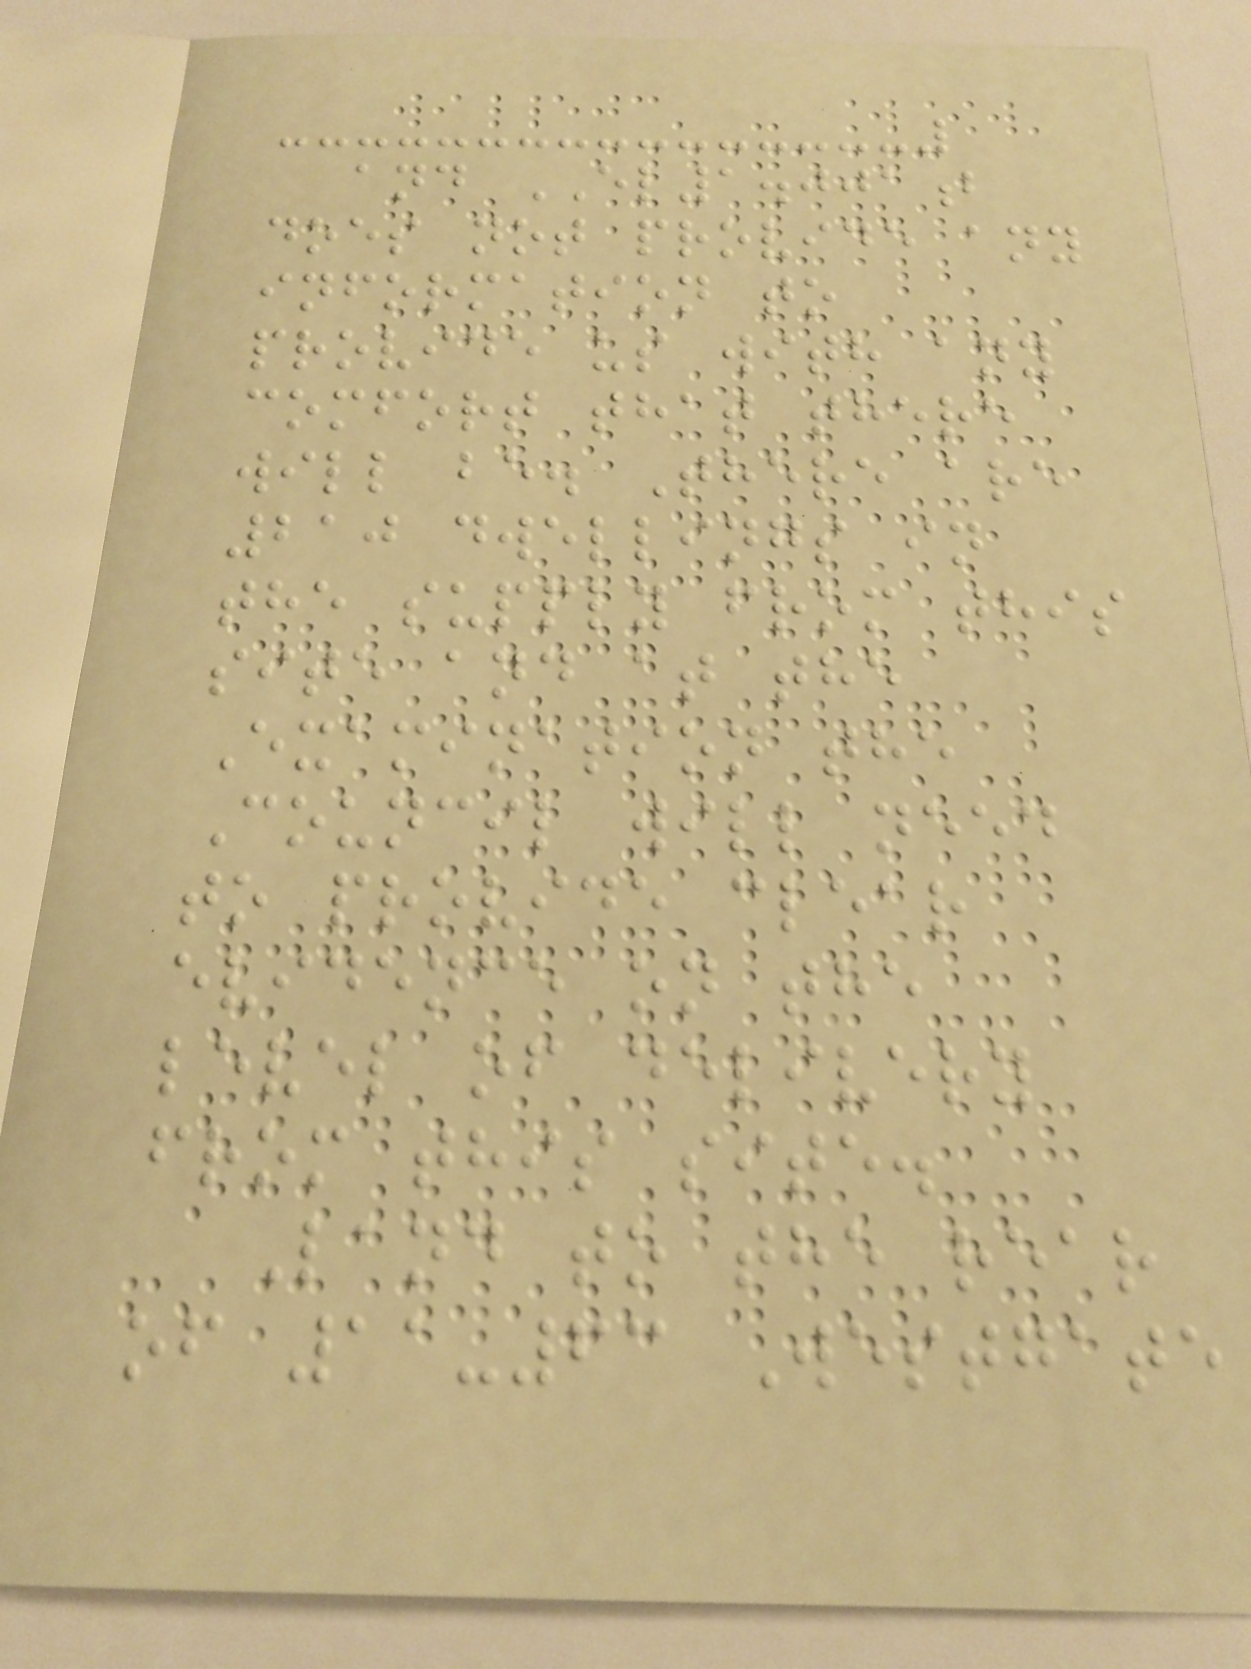and EL1.001b
does not provide any
information to
provide us with any
comfort that there
will be. There are
210 dwellings in
the supply from this
site and at the
Examination the
Council will need
to provide clear
evidence on the
level of delivery
from this site.
Land to the rear
of 11-63 Westgate
